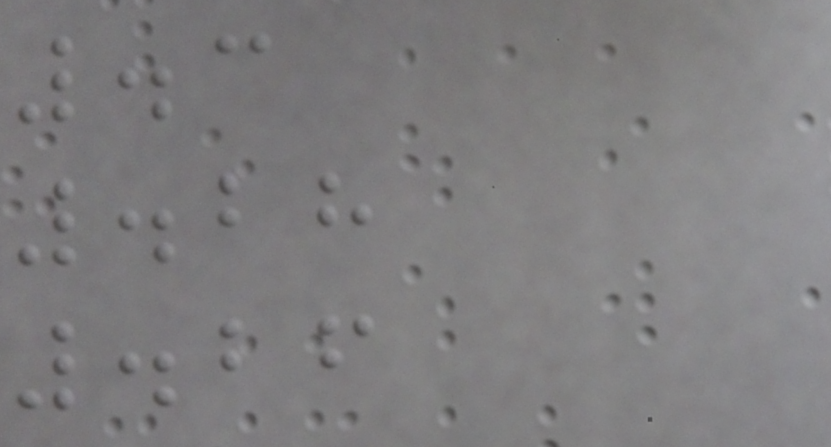.3
.28
.26
